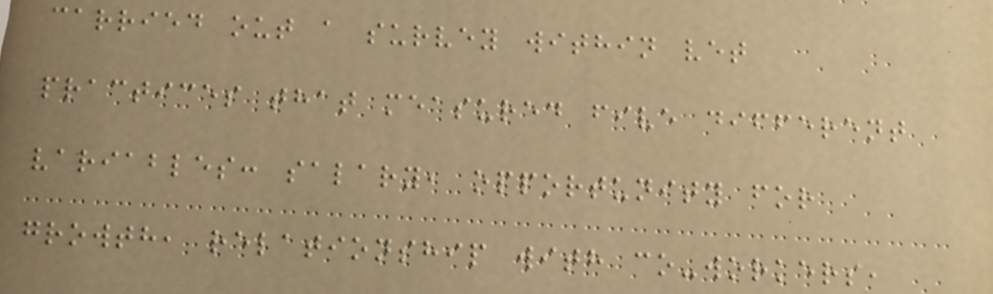carried out a survey within vet
practices that measured five different
variables: salary, opportunity for
growth, relationship with co-workers,
